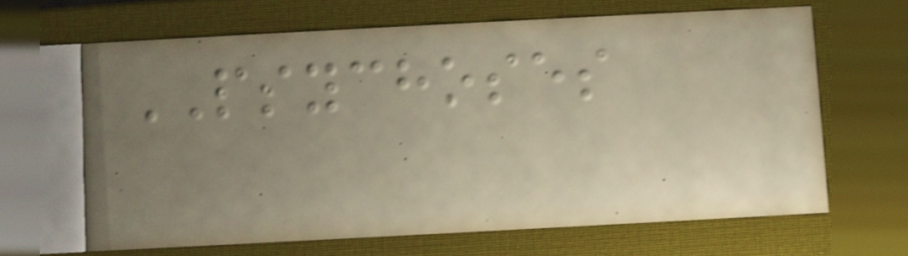PSYCHOSES
